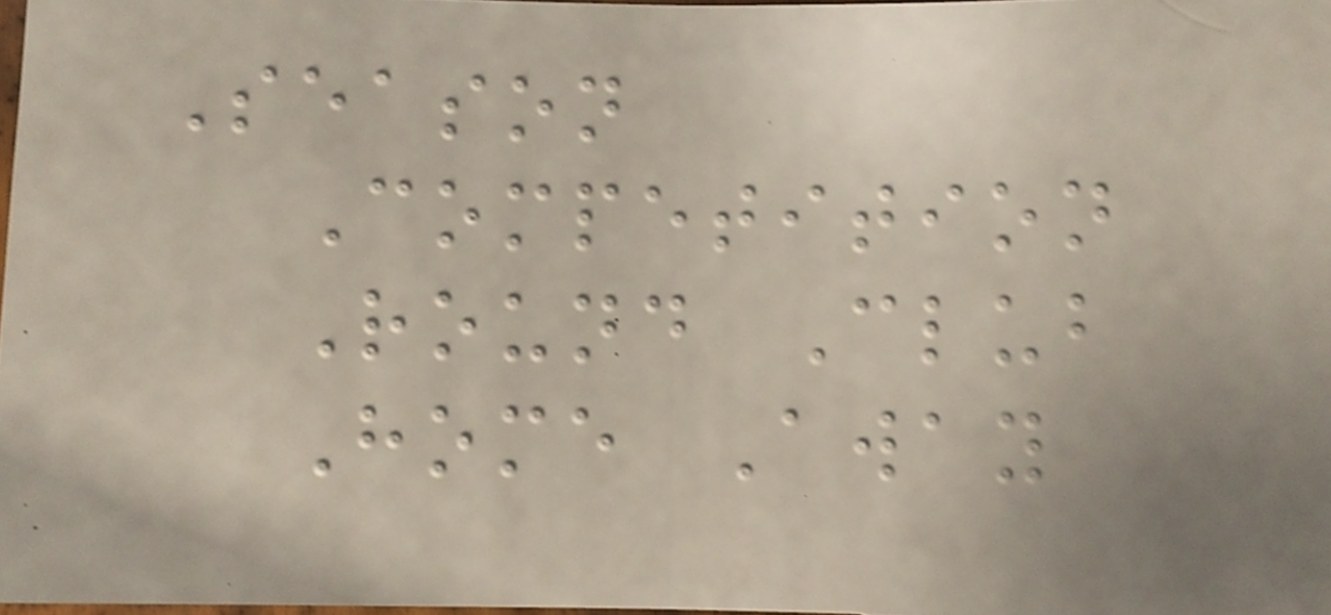Season
Competition
Round Club
Home Away
